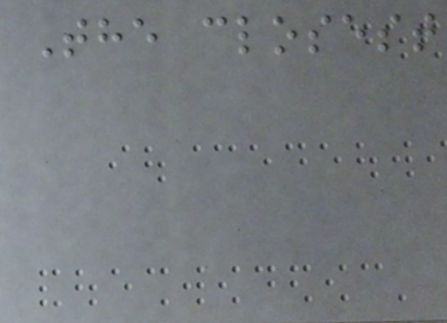The closest
